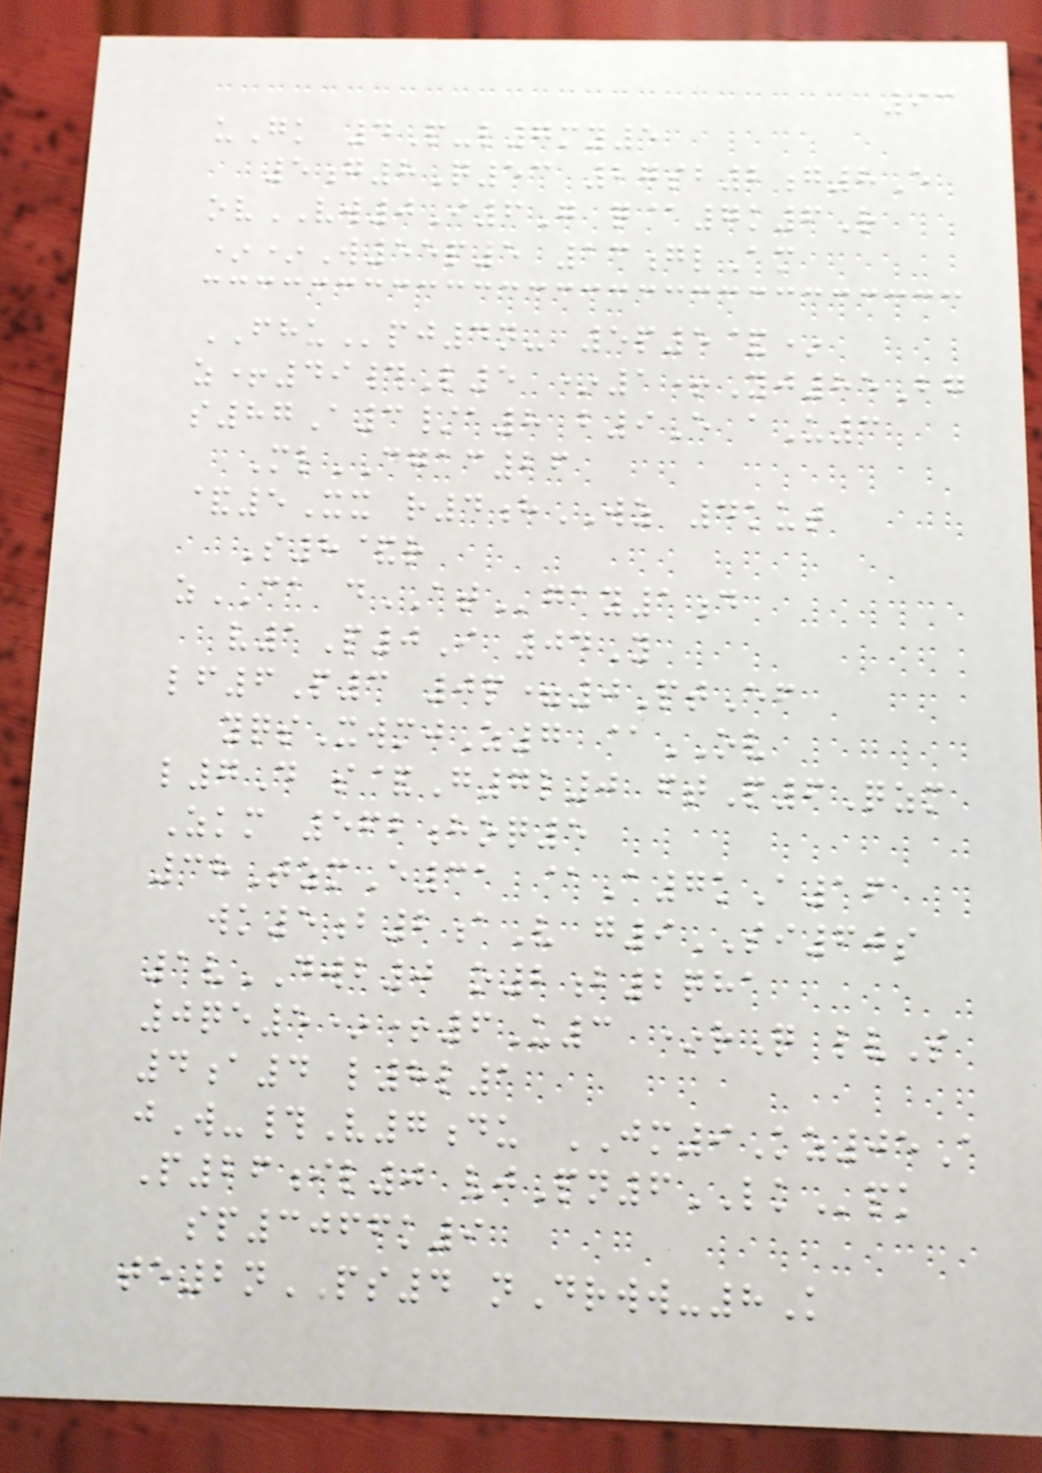93
uGk 4P-l7my5
5g8Q53 27sb2g8E
ovVW0I6G q@7k6R
**W55p5 13glAm
FHUpj4n- 5p5&*
z+49#L5 *1+Yj85Bg
s87A3/a8 b9E aU3
MlCGAC26
&5Xx r4hWZ 4kut
S8&r
zCA dATgay1d
v1P0I 04Y
lf6P3 0p=0PtEf
yqsXwmjZ7 @OV
l7D s&G7l0 ftP6Qzm
Zkm 562hoq5
38TzmE31 @A7kA16
wk5b2aV g9SI60s
1vDWB0 o2b2qha
0qe5*+6U3 *rQ lvS
4a4 l8l1
jW-#V7du JM9Kz05A
P26il0 vjPn6LKpk
sp3066k9
te2nPS4 nDrww-8K
